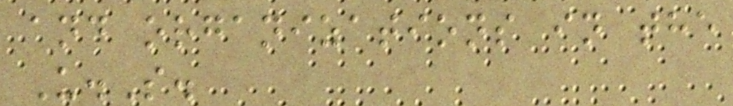and organizations in the
U.S.
